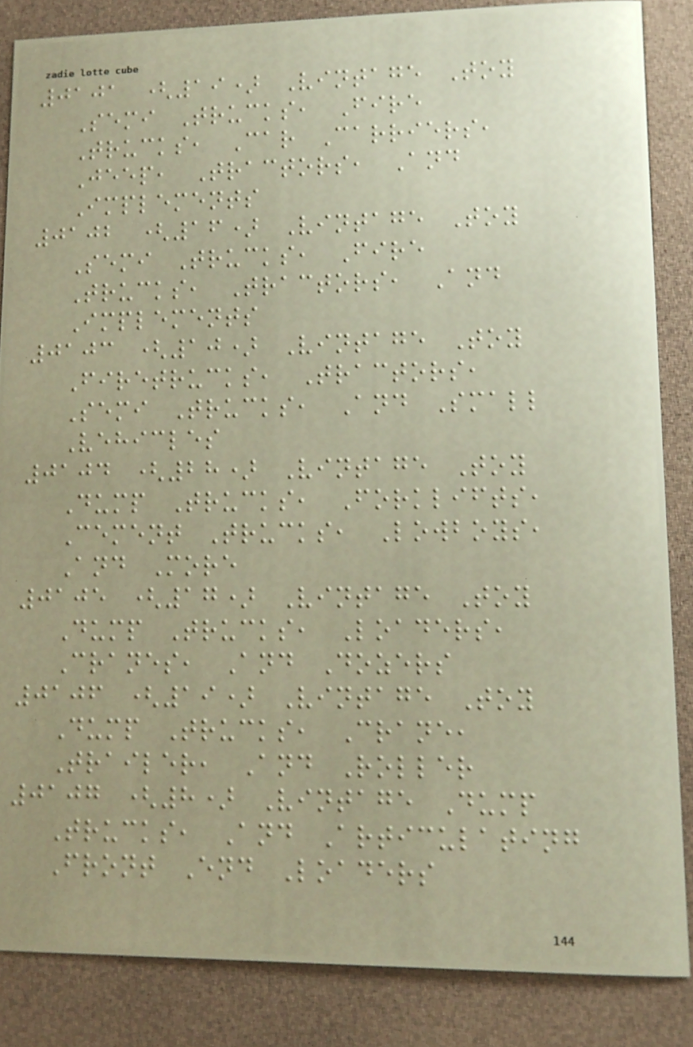0101 (19) Vintage Toy
Semi Trucks, Fire
Trucks, Car Carriers,
Jeep, Tractors, And
Implements
0102 (16) Vintage Toy
Semi Trucks, Fire
Trucks, Tractors, And
Implements
0103 (10) Vintage Toy
Firetrucks, Tractors,
Semi Trucks, And Small
Vehicles
0104 (28) Vintage Toy
Dump Trucks, Forklifts,
Cement Trucks, Lowboys,
And More
0105 (17) Vintage Toy
Dump Trucks, Loaders,
Cranes, And Dozers
0106 (19) Vintage Toy
Dump Trucks, Crane,
Trailer, And Roller
0107 (8) Vintage Dump
Trucks, And Articulating
Front End Loaders
